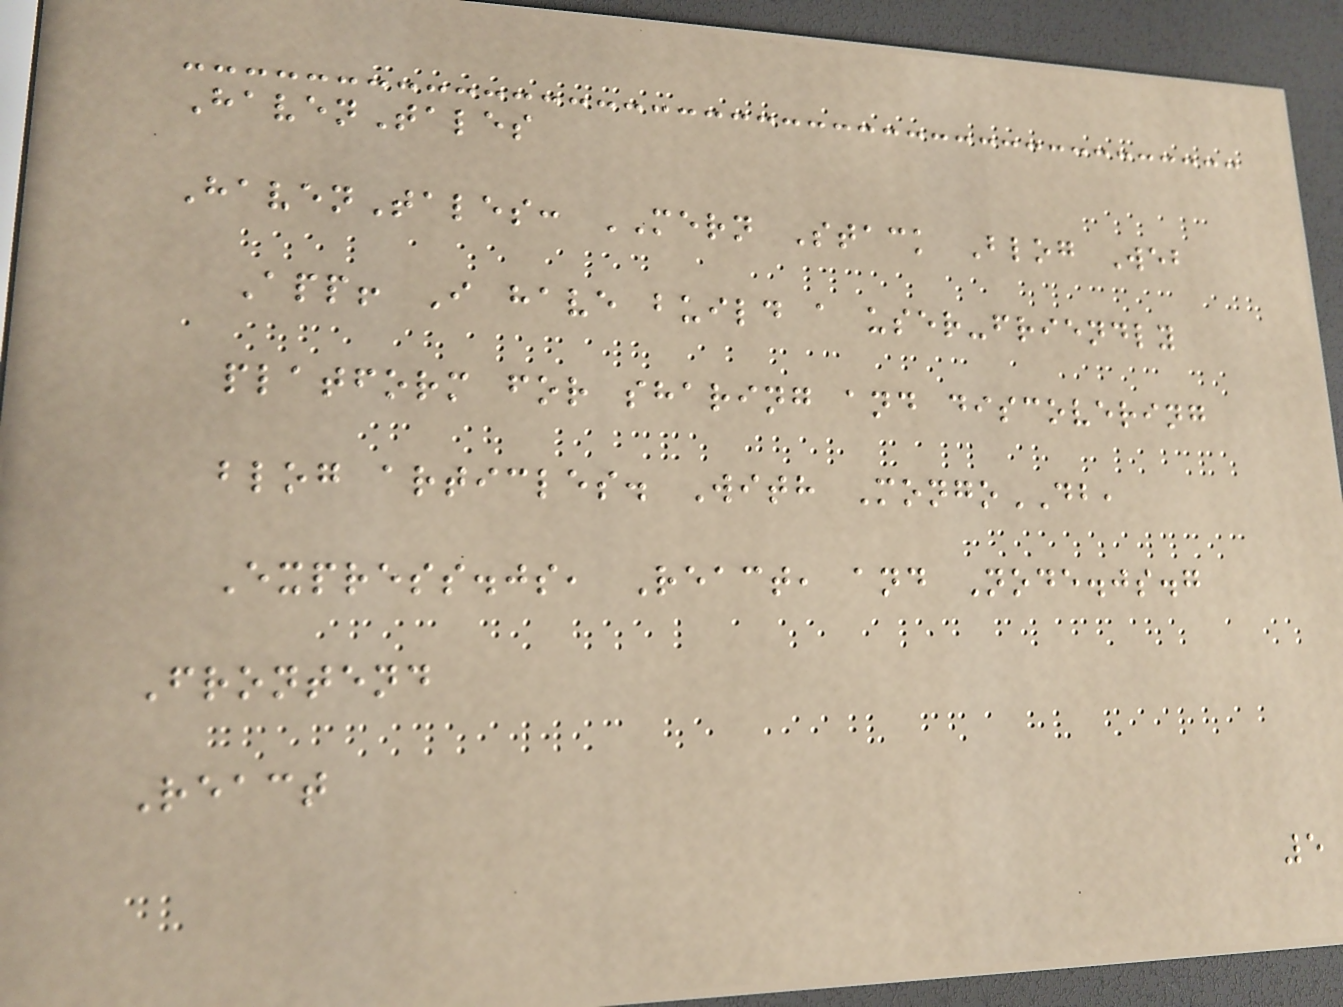HavenTales
HavenTales: MERN Stack Blog Web
App! I have build a user-friendly
platform for sharing and discovering
blog articles. With MongoDB,
Express.js, React, and Node.js.g
Frontend
React
5
